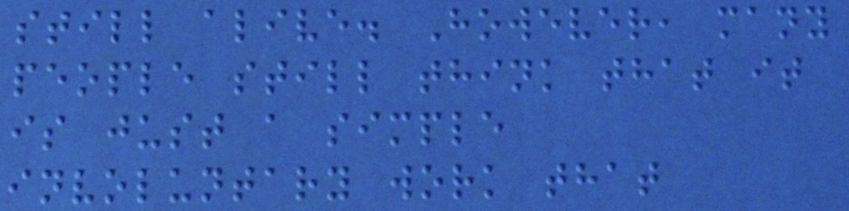still alive. However, many
people still think that it
is just a simple
involuntary work that
